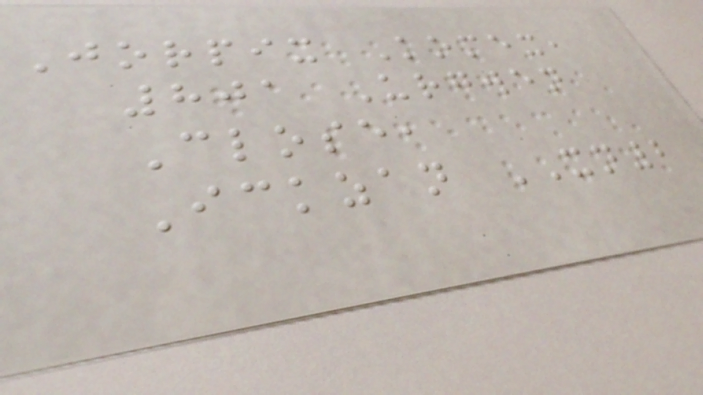Jorpix Komex,
801 Urgwen
Close,
Ickzan XN2
